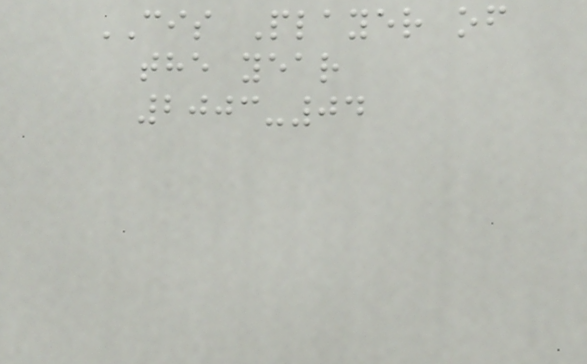CIS Player of
the year
2003-04
